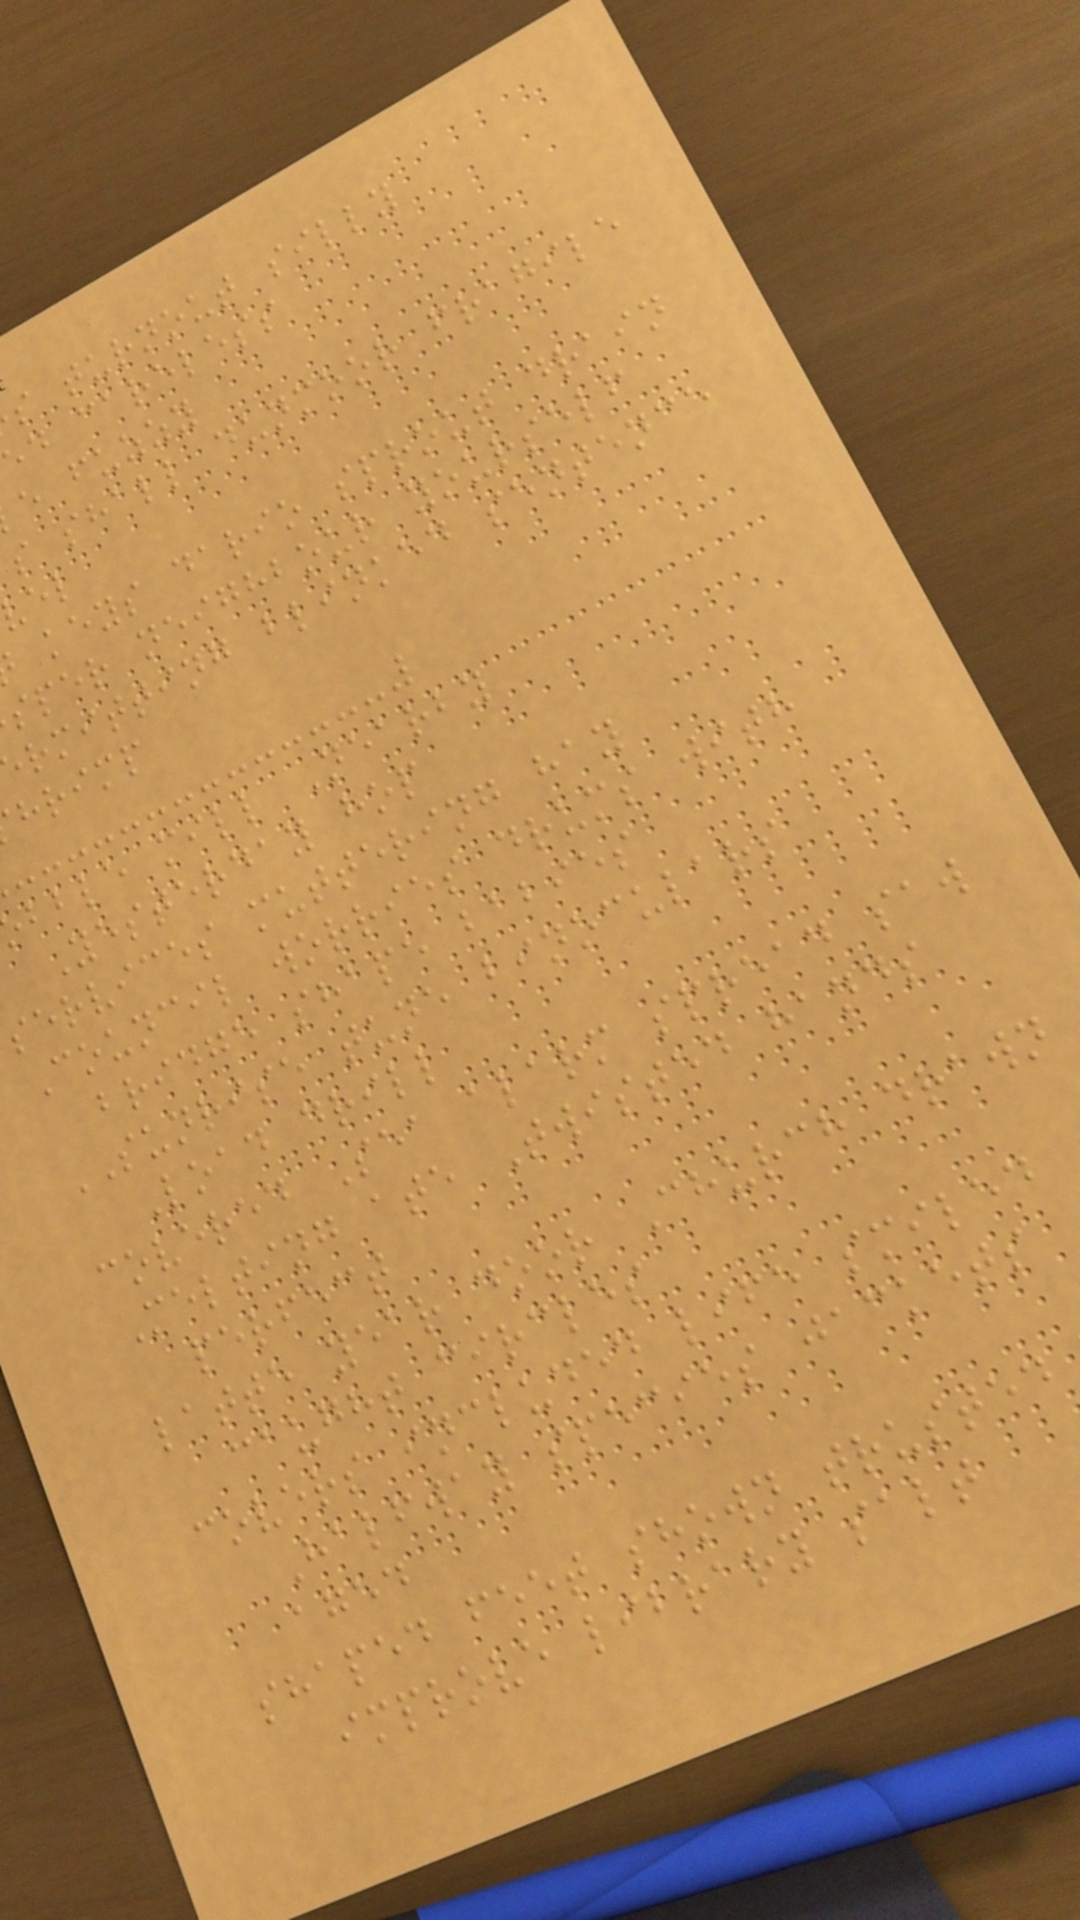s turnout silly
ed careless
e fuzzy
s shall dunmoor fragile
keys dario sprout drain
sper neighbour yourself
rmitting blinked sentence
hrimp
bble mill Nearby
Yesterday hop
services muttering hay
Council worries drums with
bridge shape babies
SUNRISE tune binoculars
Load drill
covered Sea alarm spread saw
Melting ate Twisted hands
perfect
latte year door Church drawn
caught circles
covers included life smiled
Halfway species jackets
aged
shaped feet shown trusted
improve library salt
